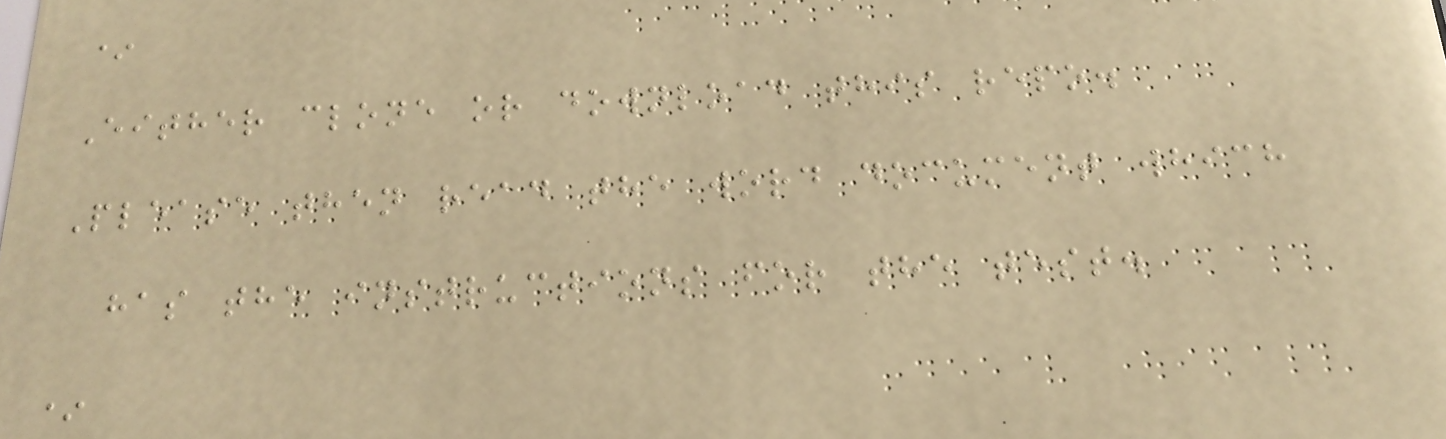*
Either clone or download this repo.
Please then read the word document which
has the instructions for the test.
*
